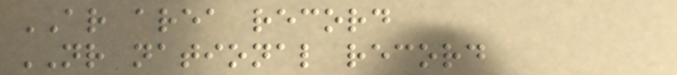AR area record
NR national record
